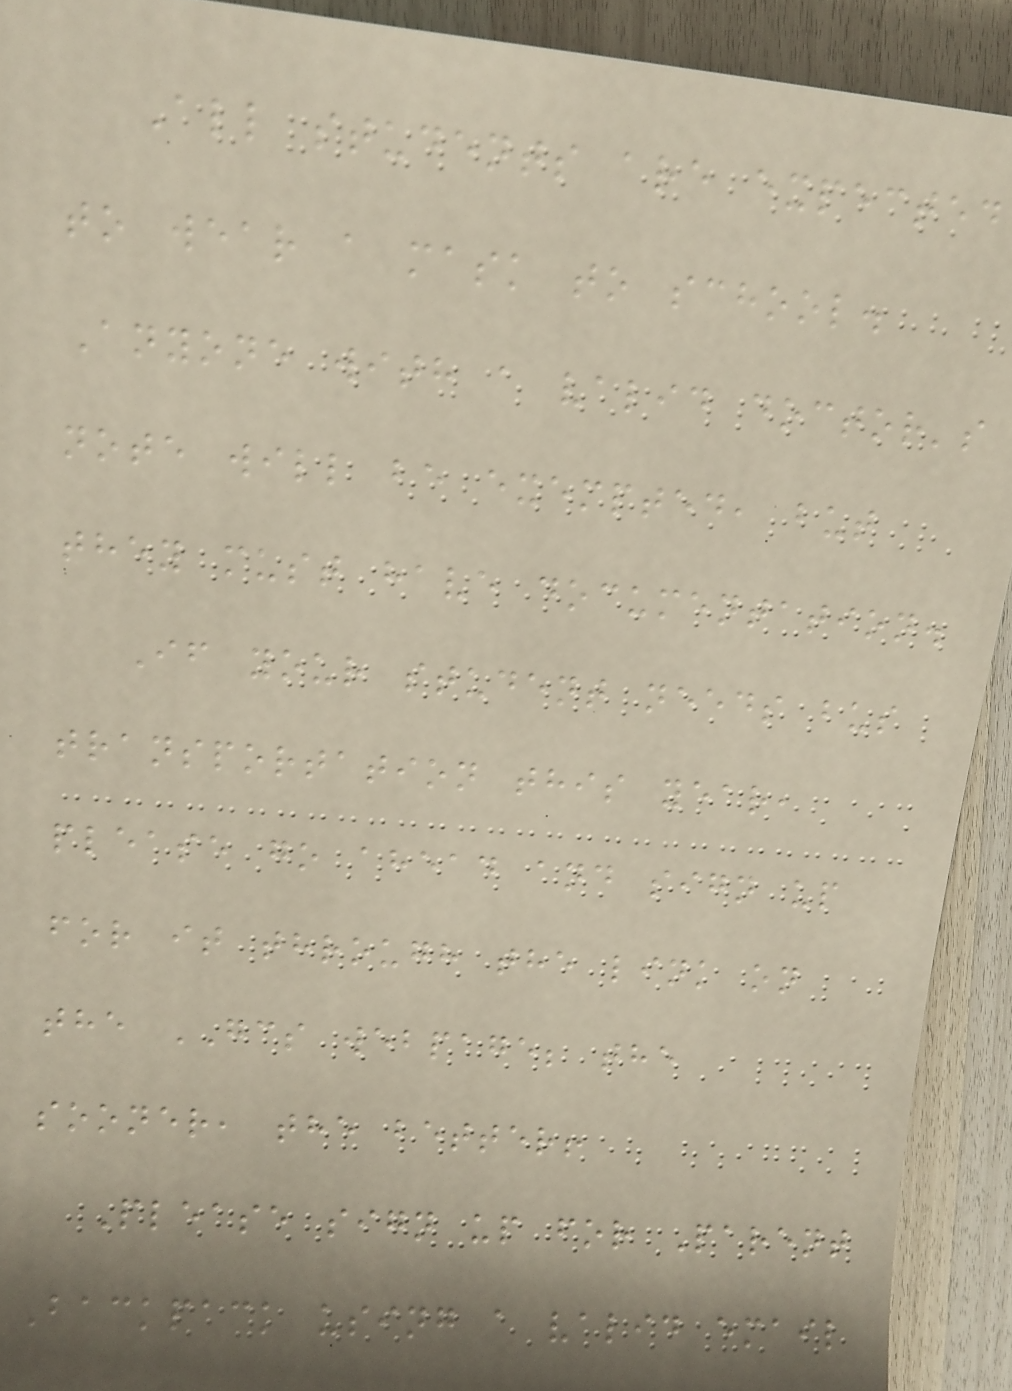All students are expected
to wear a mask to school.
Anyone with a valid doctor's
note will be exempted, but
they must have documentation.
If your student needs bus
transportation this year,
please go ahead and sign up
for it through the link on
the GCS webpage; the
sooner, the better!
Please sign up for Parent
Backpack using a valid email
